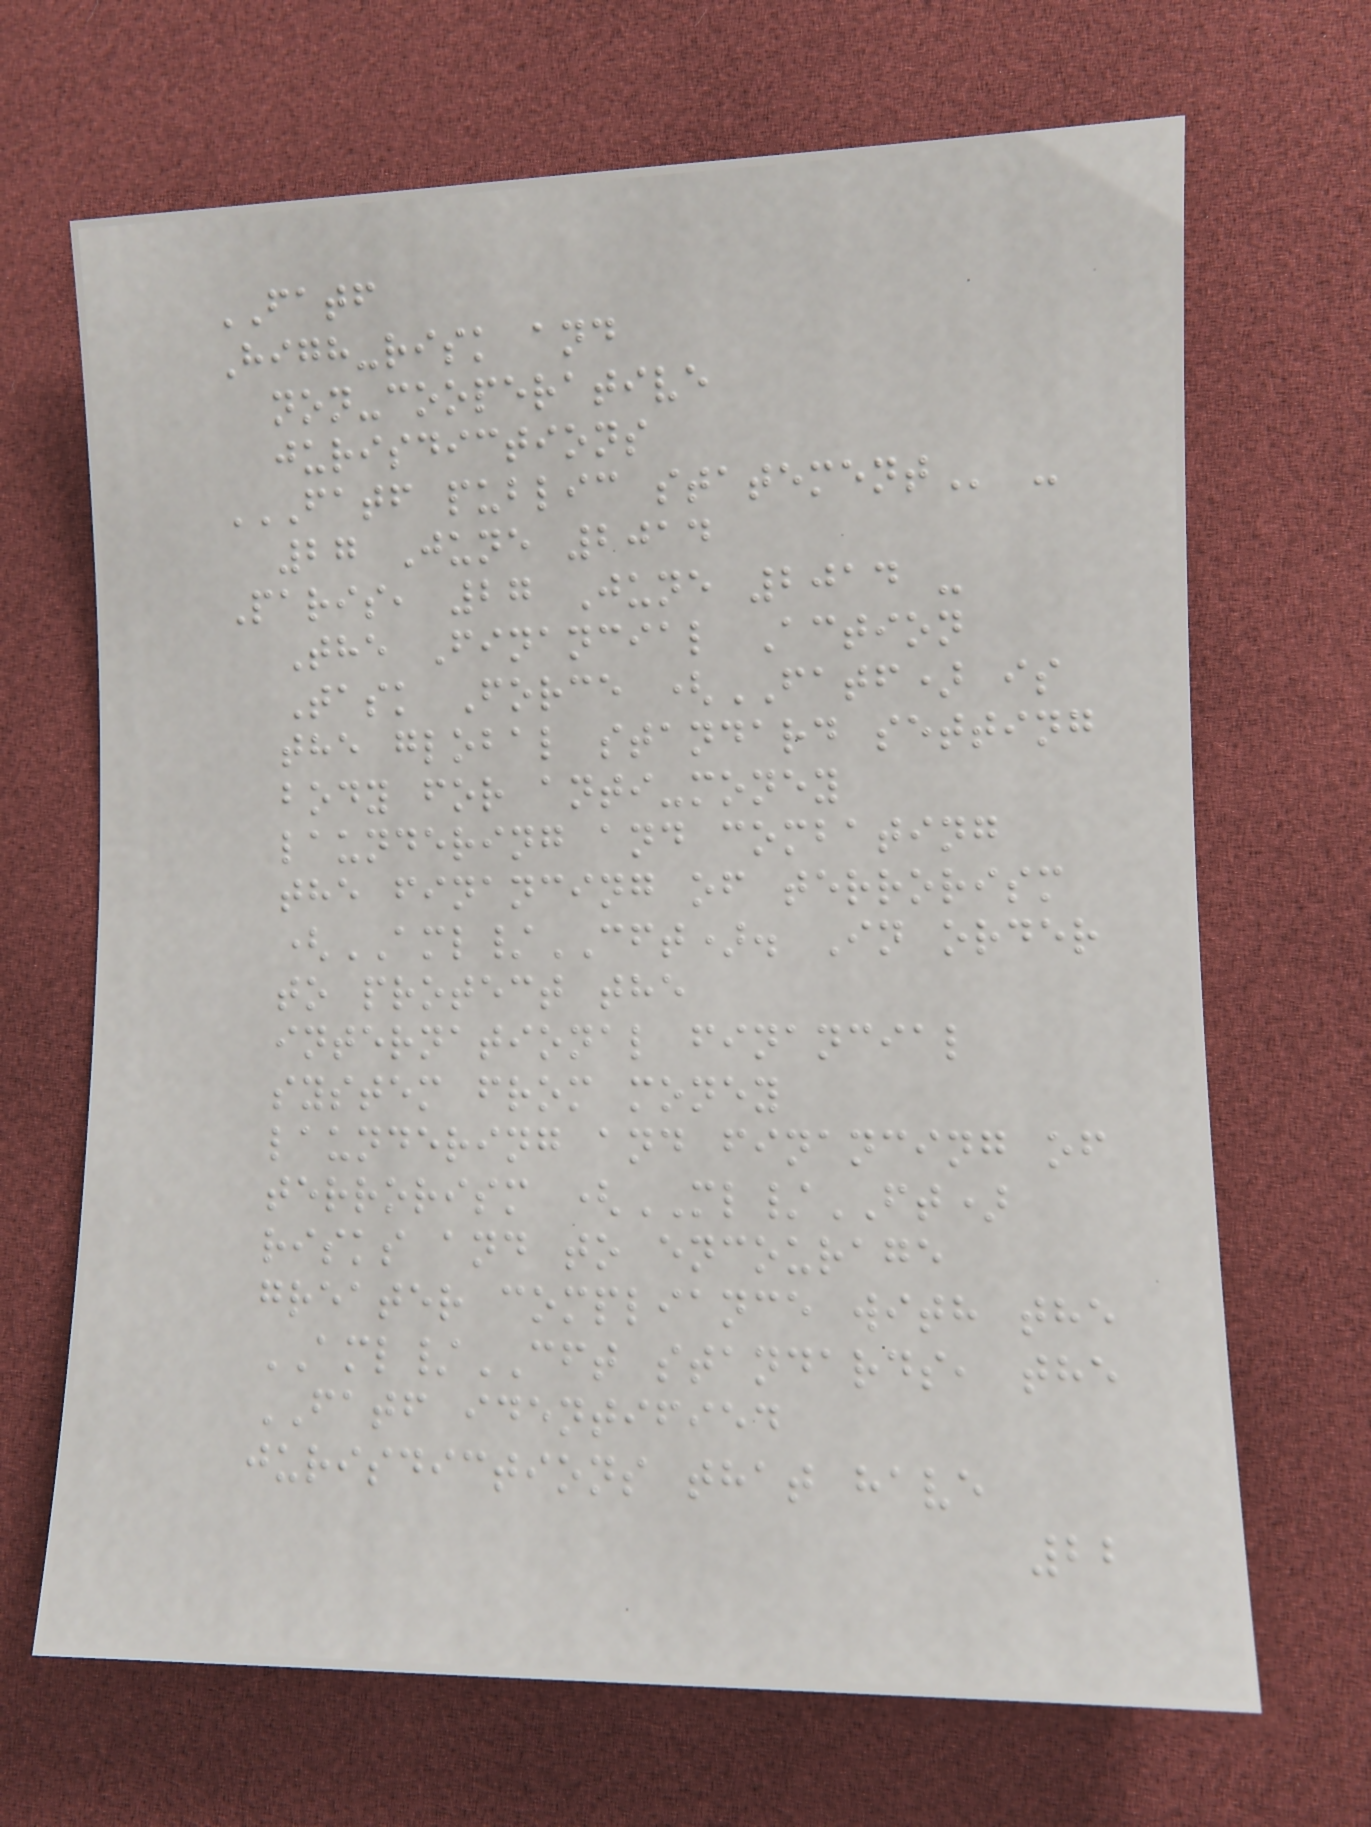FATF
High-risk and
non-cooperative
jurisdictions
FATF PUBLIC STATEMENT -
27 June 2014
Paris, 27 June 2014 -
The Financial Action
Task Force (FATF) is
the global standard setting
body for anti-money
laundering and combating
the financing of terrorism
(AML/CFT). In order
to protect the
international financial
system from money
laundering and financing of
terrorism (ML/FT)
risks and to encourage
greater compliance with the
AML/CFT standards, the
FATF identified
jurisdictions that have
22
